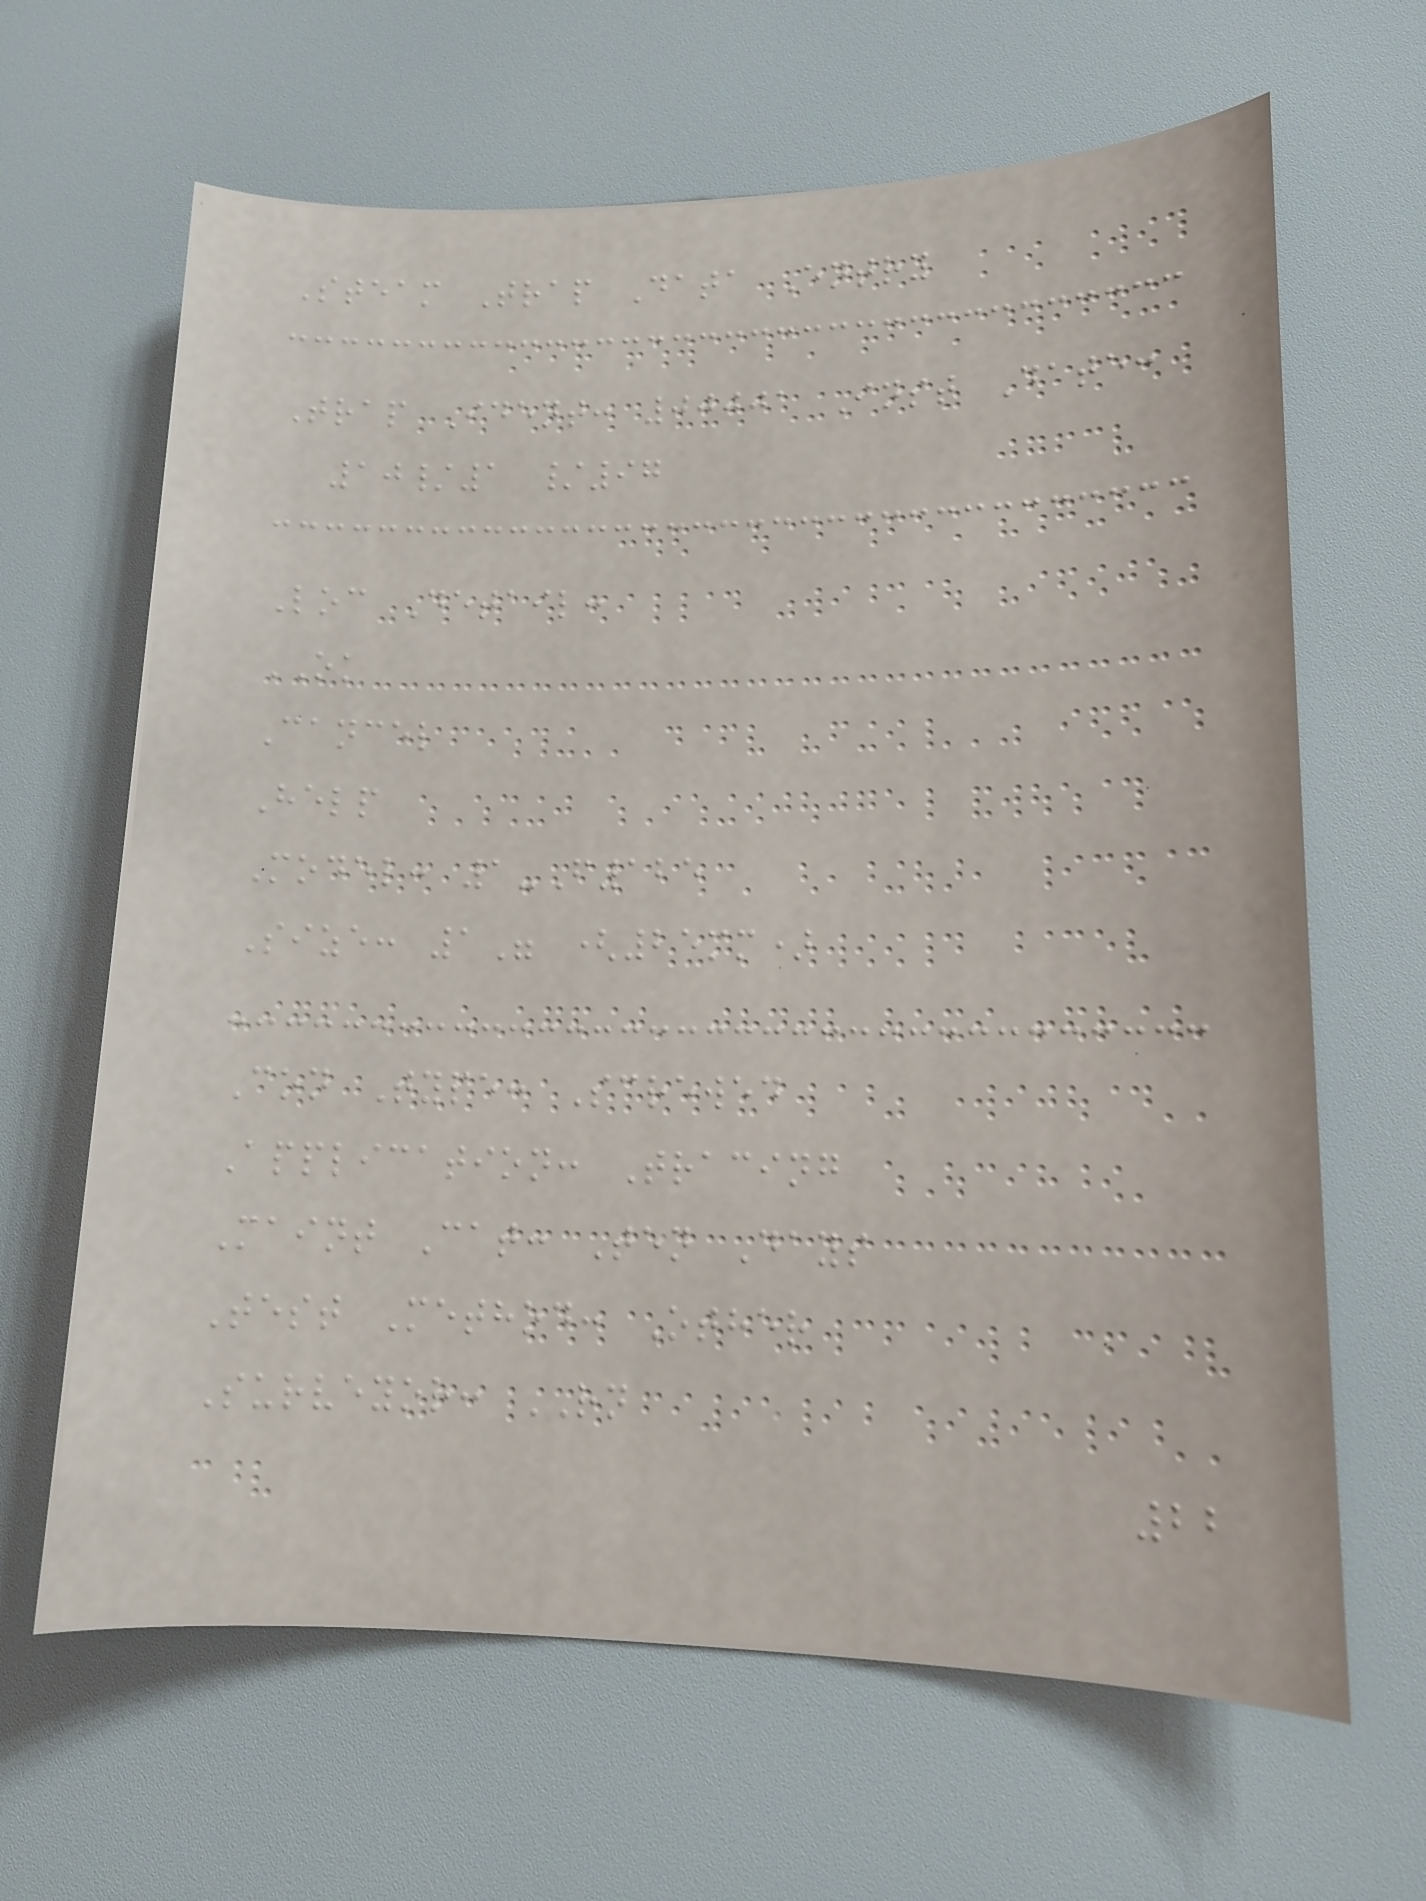Steam Trap Data Entry
Trap Ident: 00001 Inst Date:
10/1 /97
Loc Detail:
OK
Cancel
Help
Model: 1-F125
Size: 1" (25mm)
Con Type: Screwed
Application: Tracing
Maint Cat: Ten Days
Test Method: Other
Surveyor: RN
22
